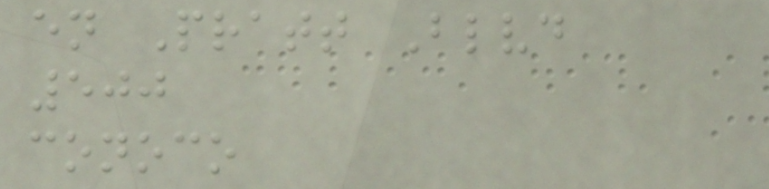en Pratt Blvd
500
conoco
